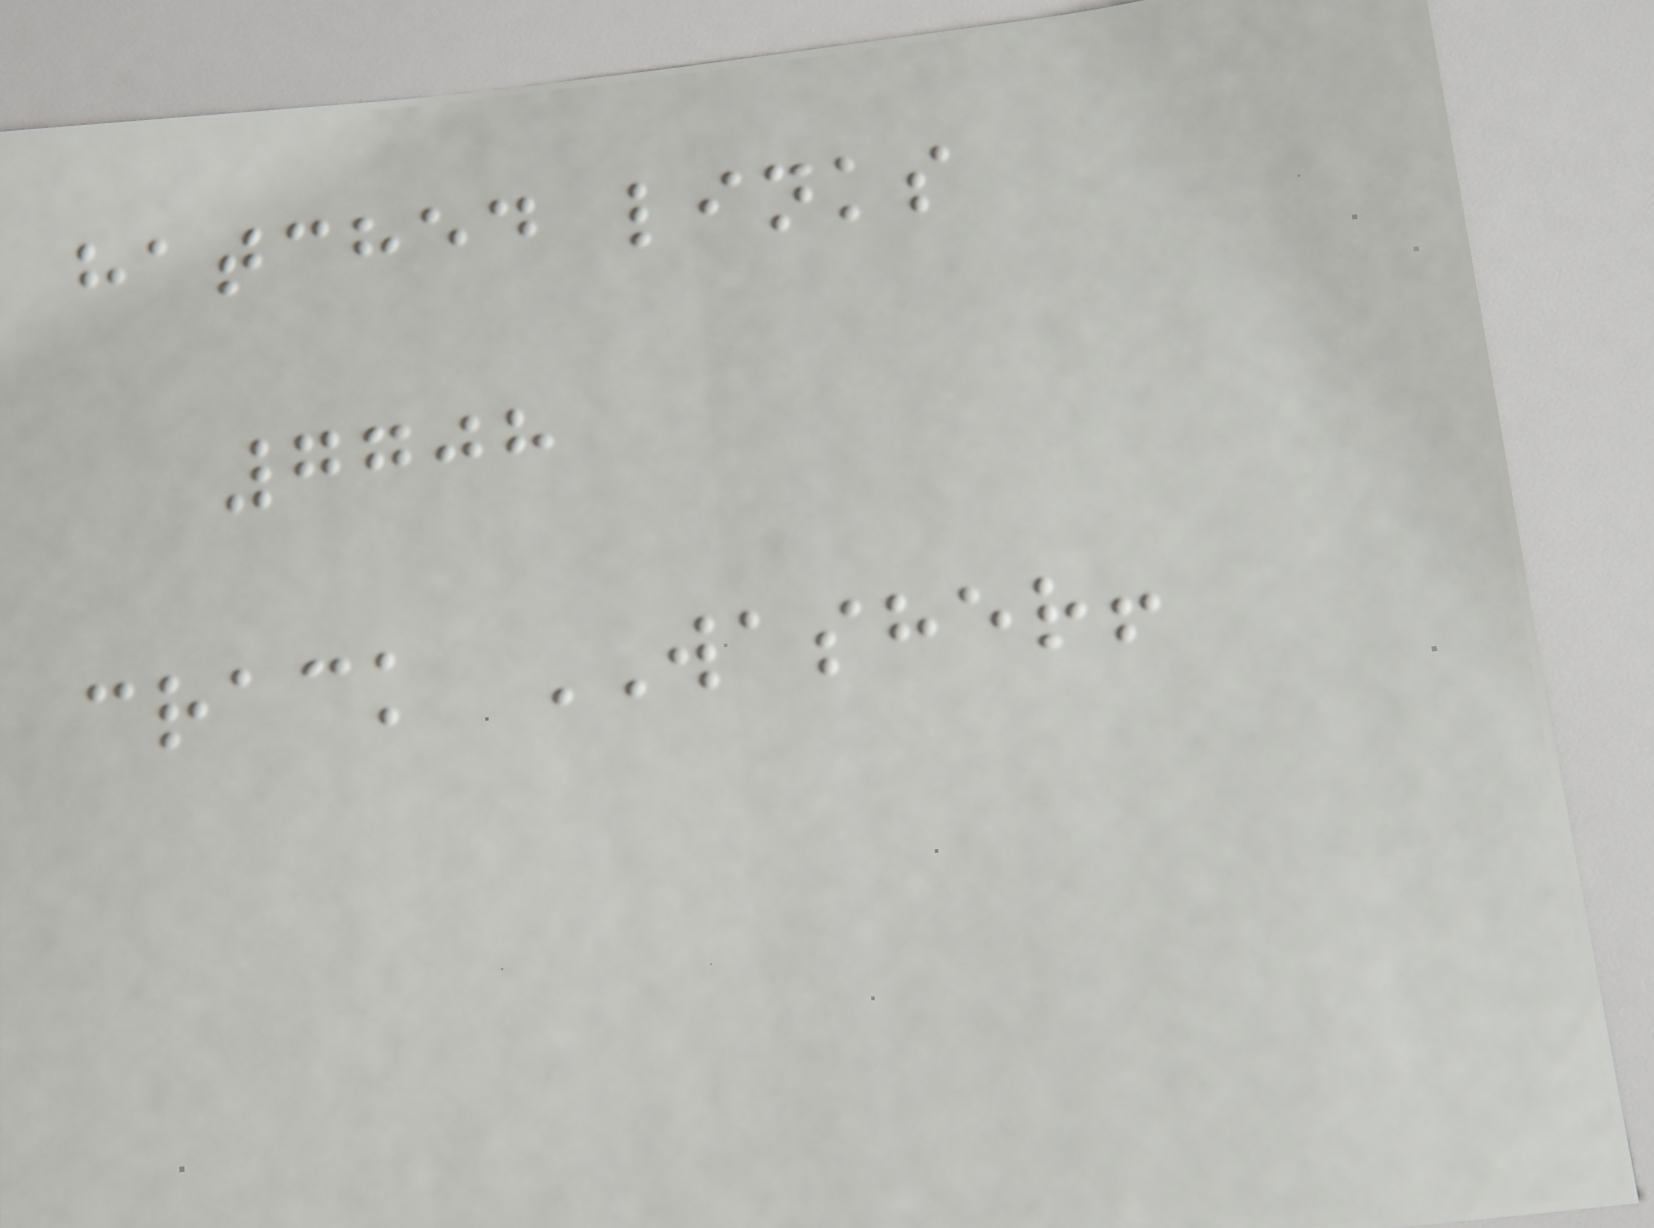hatched links
7708
crack WASHER!
